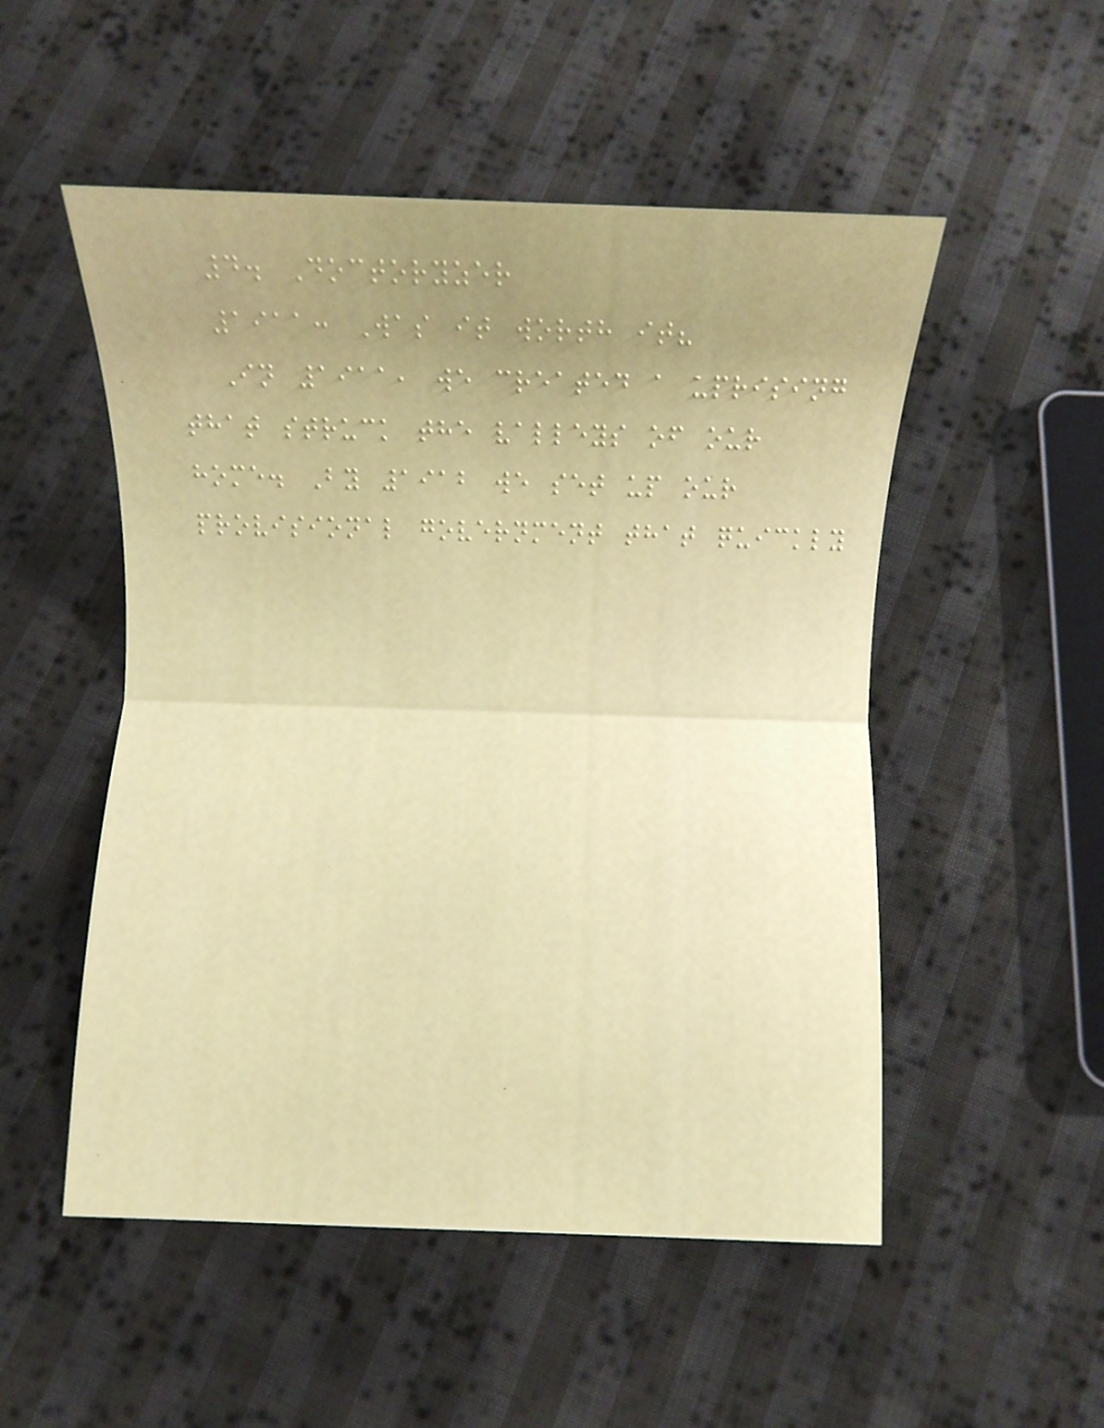4. Doctoryzer
1911: Was it worth it?
In 1911, we created a uprising
that struck the valleys of our
home. By 1912 we set up our
provisional government that quickly
